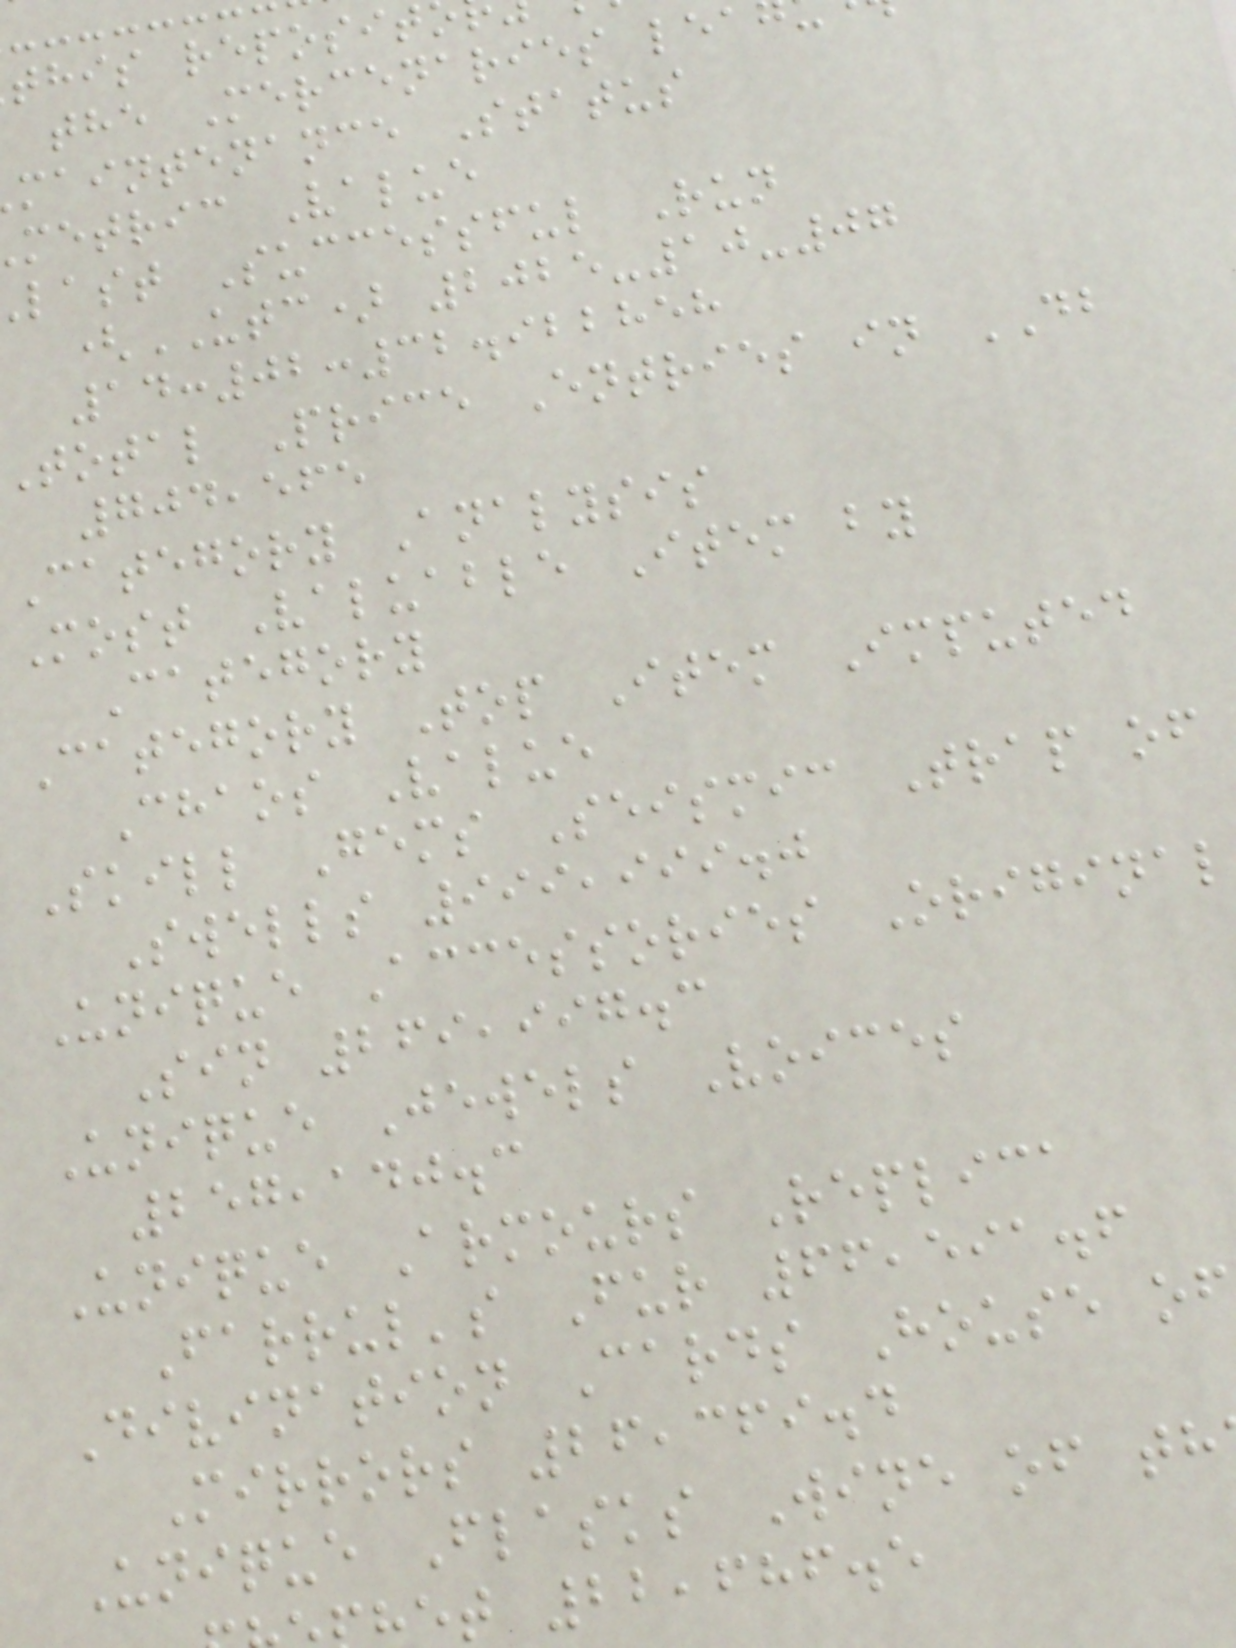this reposit
the Mercenaries lea
maintenance Status
metric Value
last Successful Run
(UTC) 2025-10-07
14:02:32.922858
Total Price Entries in DB
704,565
Category Analysis
Most Valuable Item by
Category
Category Top Item Imputed
Chaos Value
Skill Gems Seismic Trap of
Swells 999,999.0
Unique Accessories Original
Sin 269,997.3
Unique Jewels Voices
257,140.3
Unique Armours Replica
Farrul's Fur 66,591.6
Divination Cards House of
Mirrors 26,369.4
Unique Flasks Wine of th
et 22,686.5
